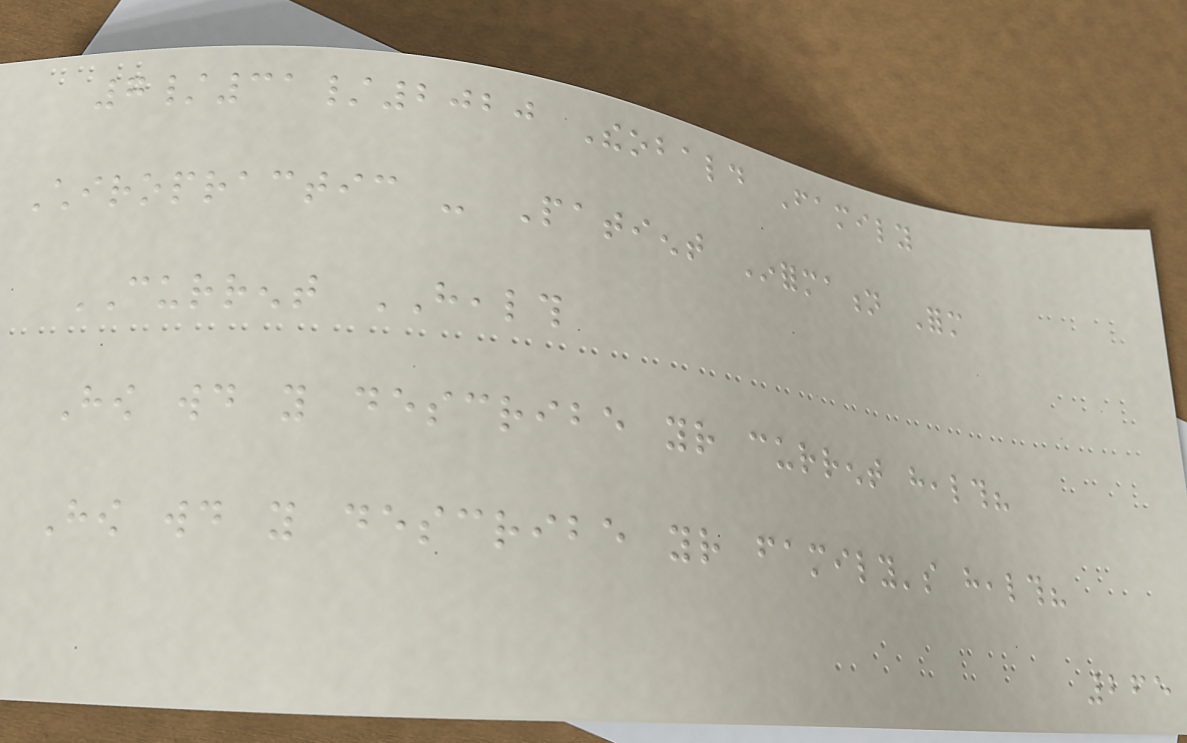7/31/2020 Theobald Family
Chiropractic - Patient Information Form
CURRENT HEALTH
How would you describe your current health?
How would you describe your family's health?
265
